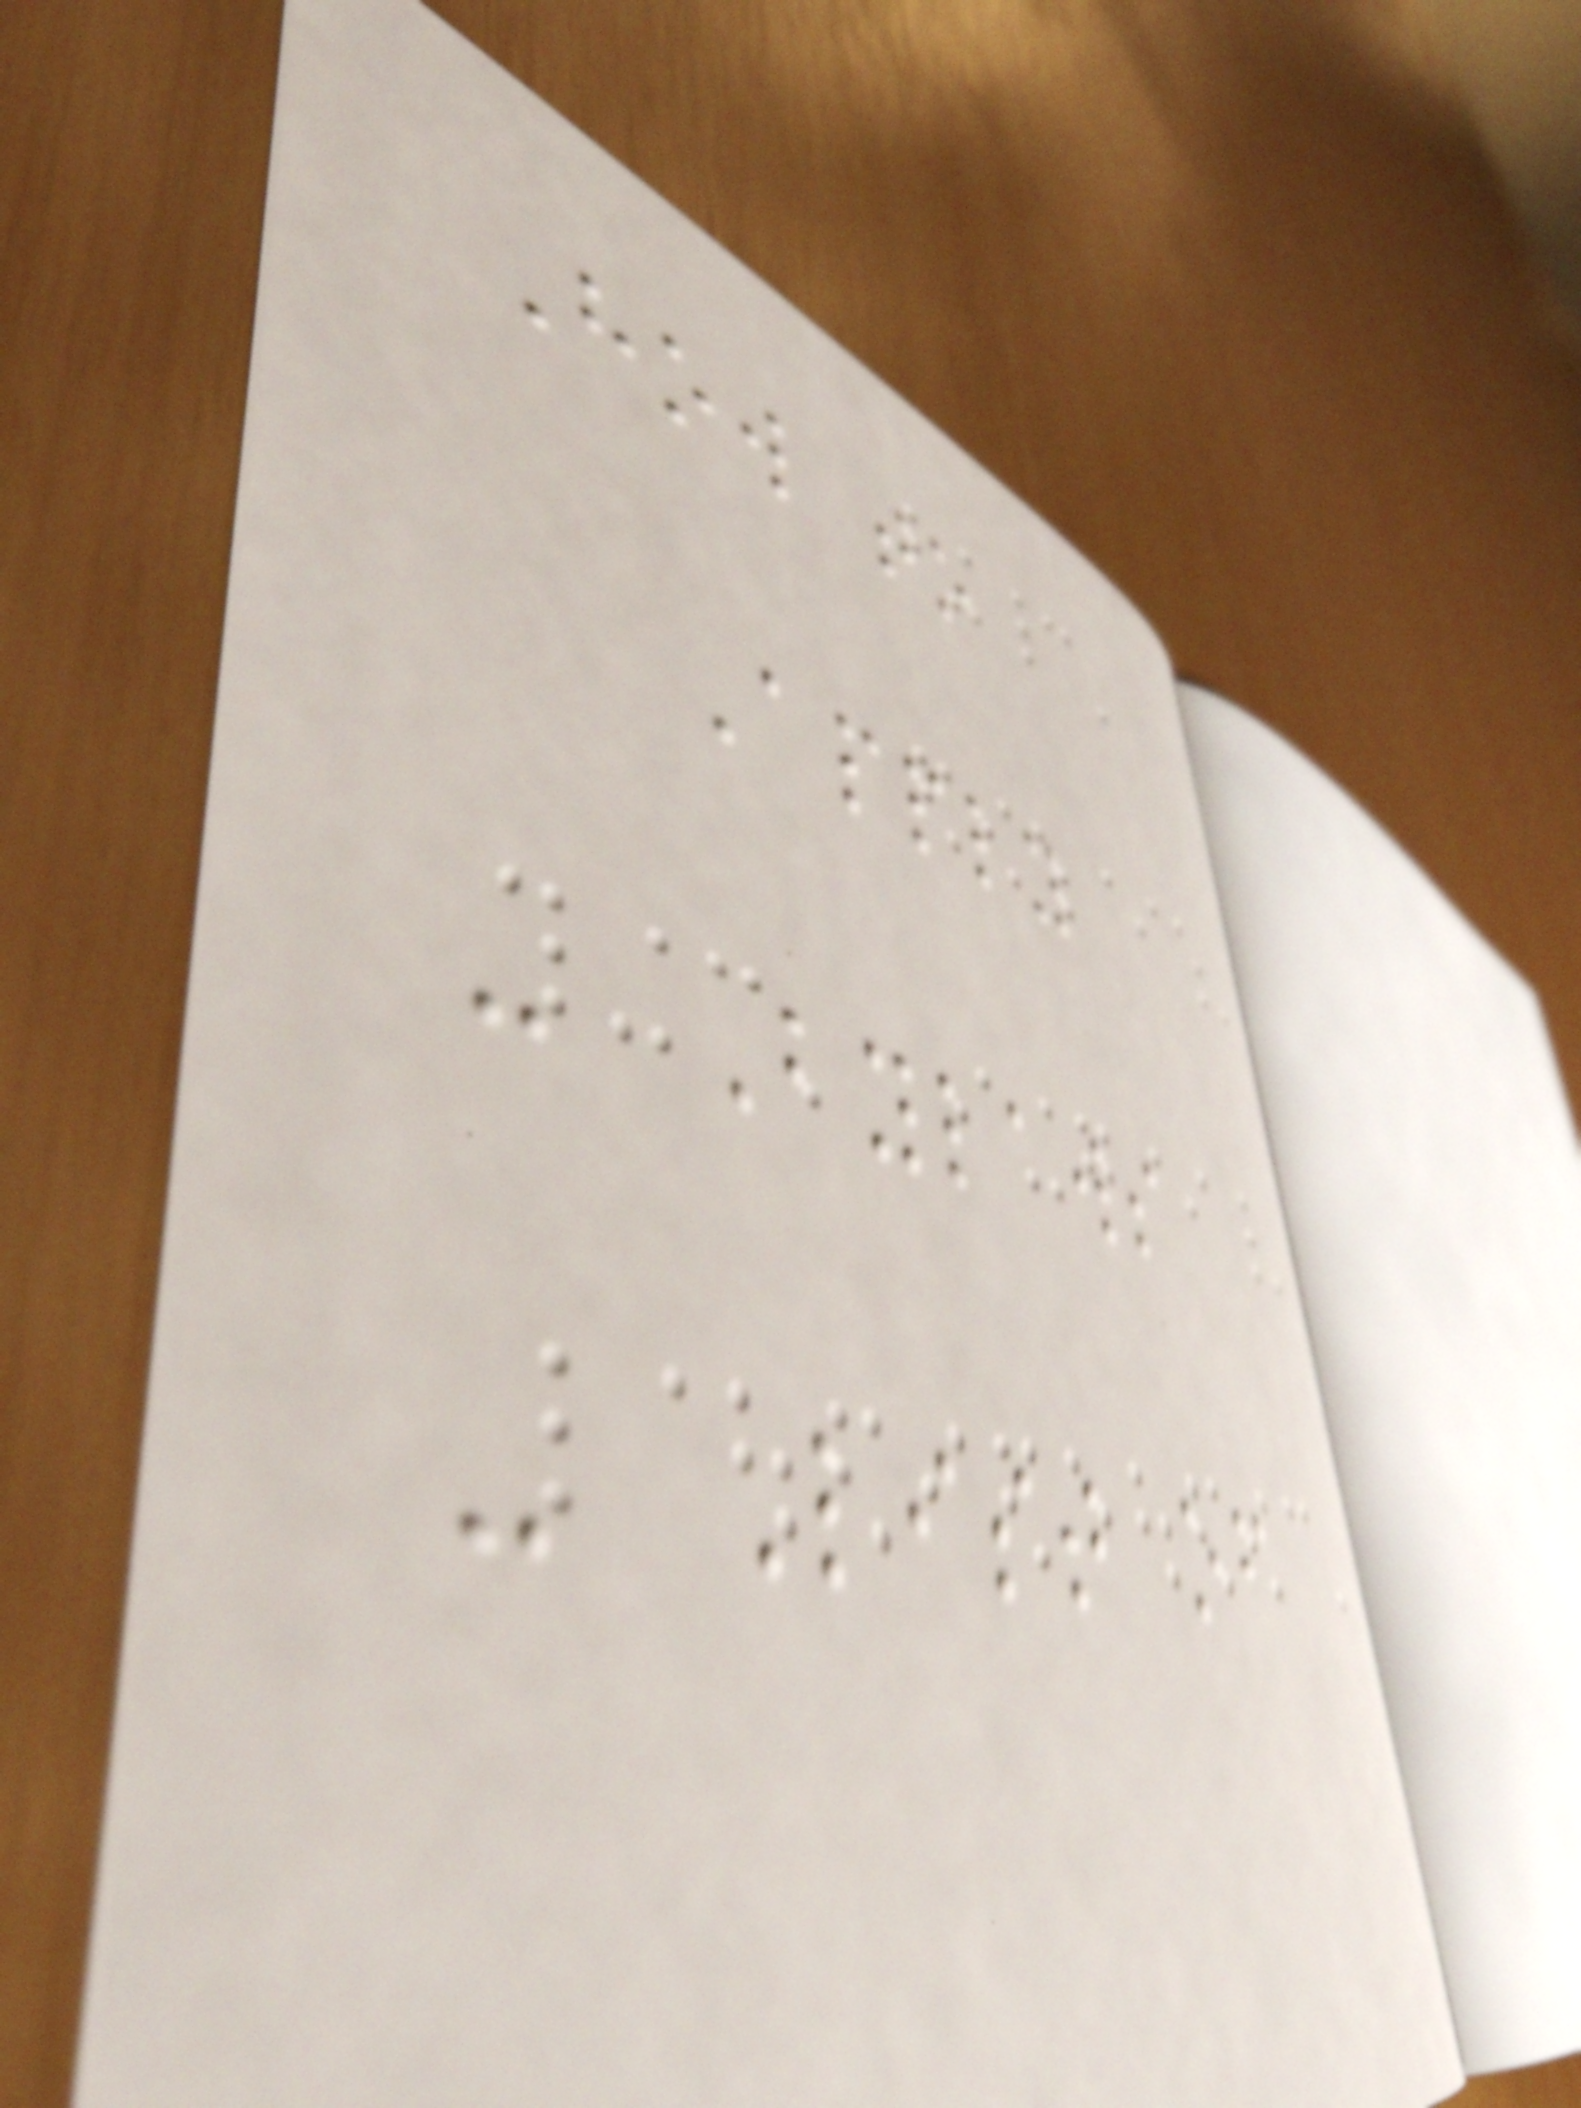How to
Apply
- Bylaws
- List of
